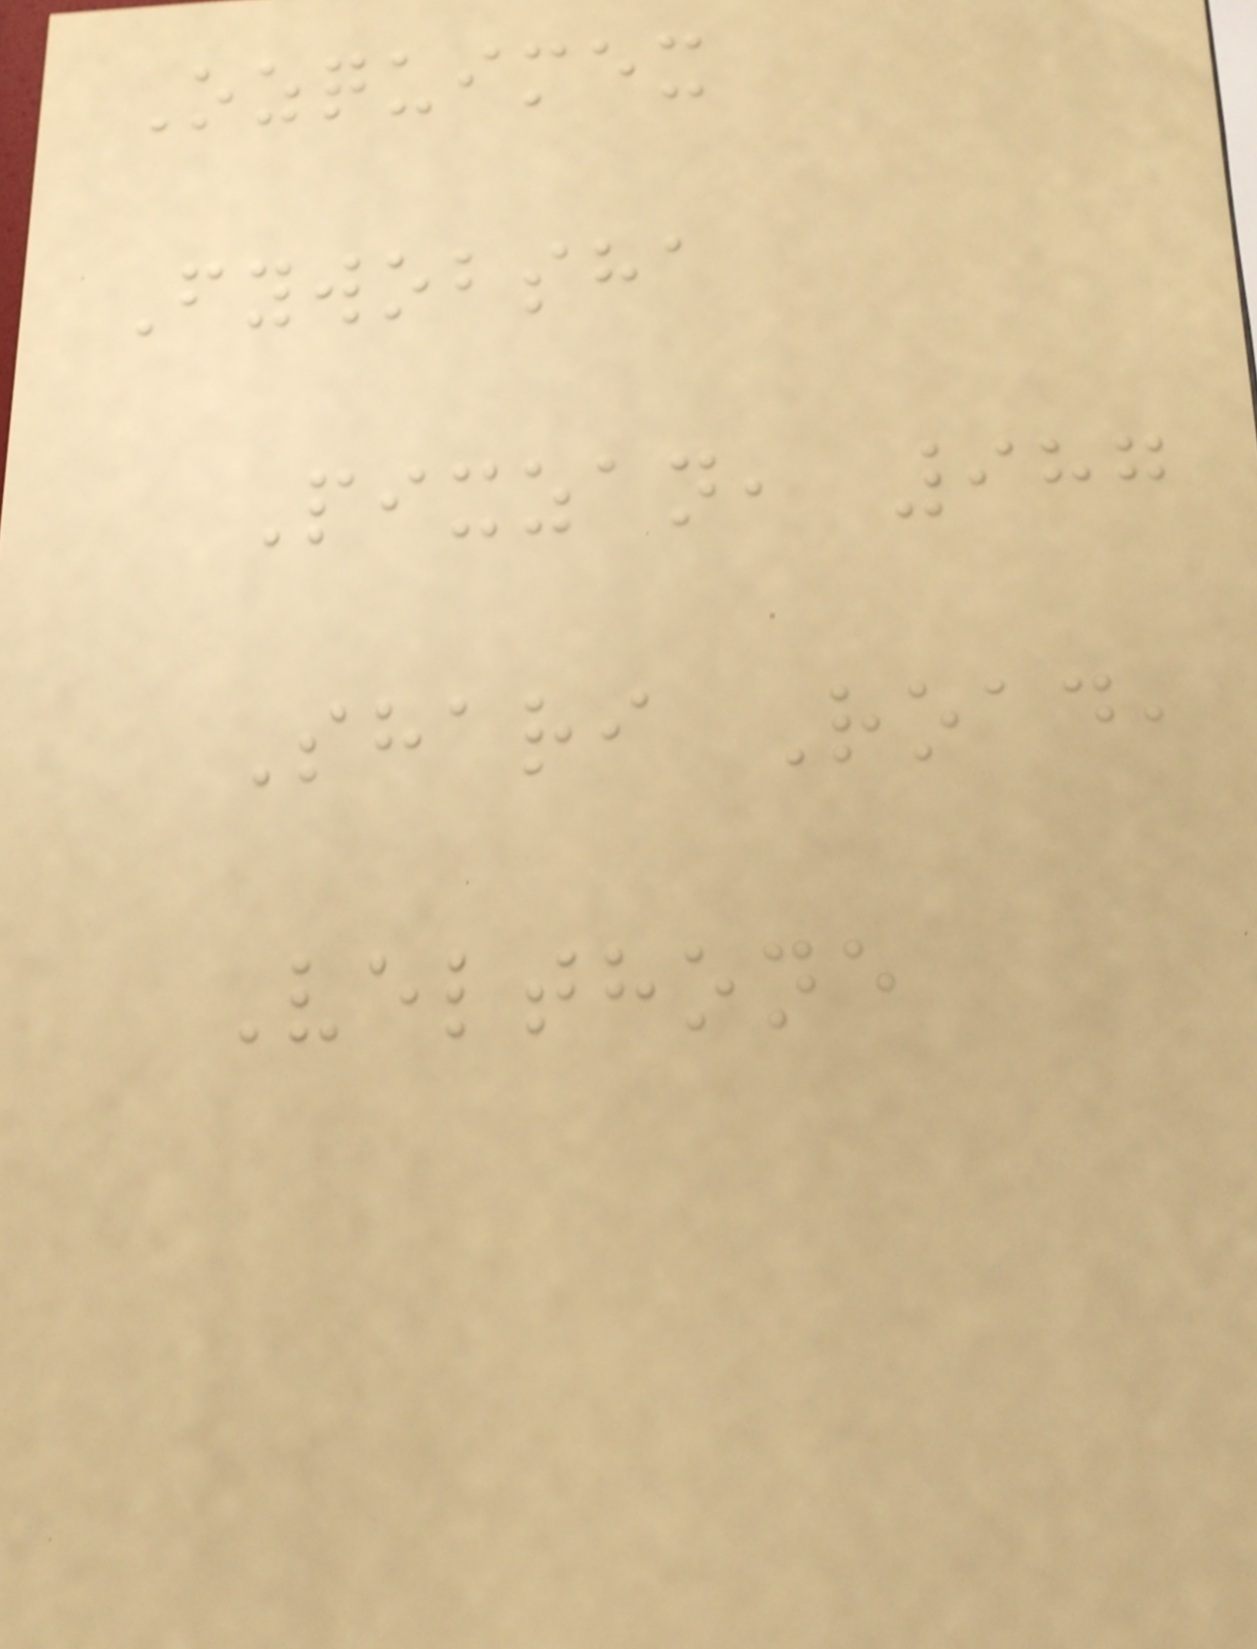Ozquimex
Fywobsha
Pixzan, 987
Shari Road,
Velthone
